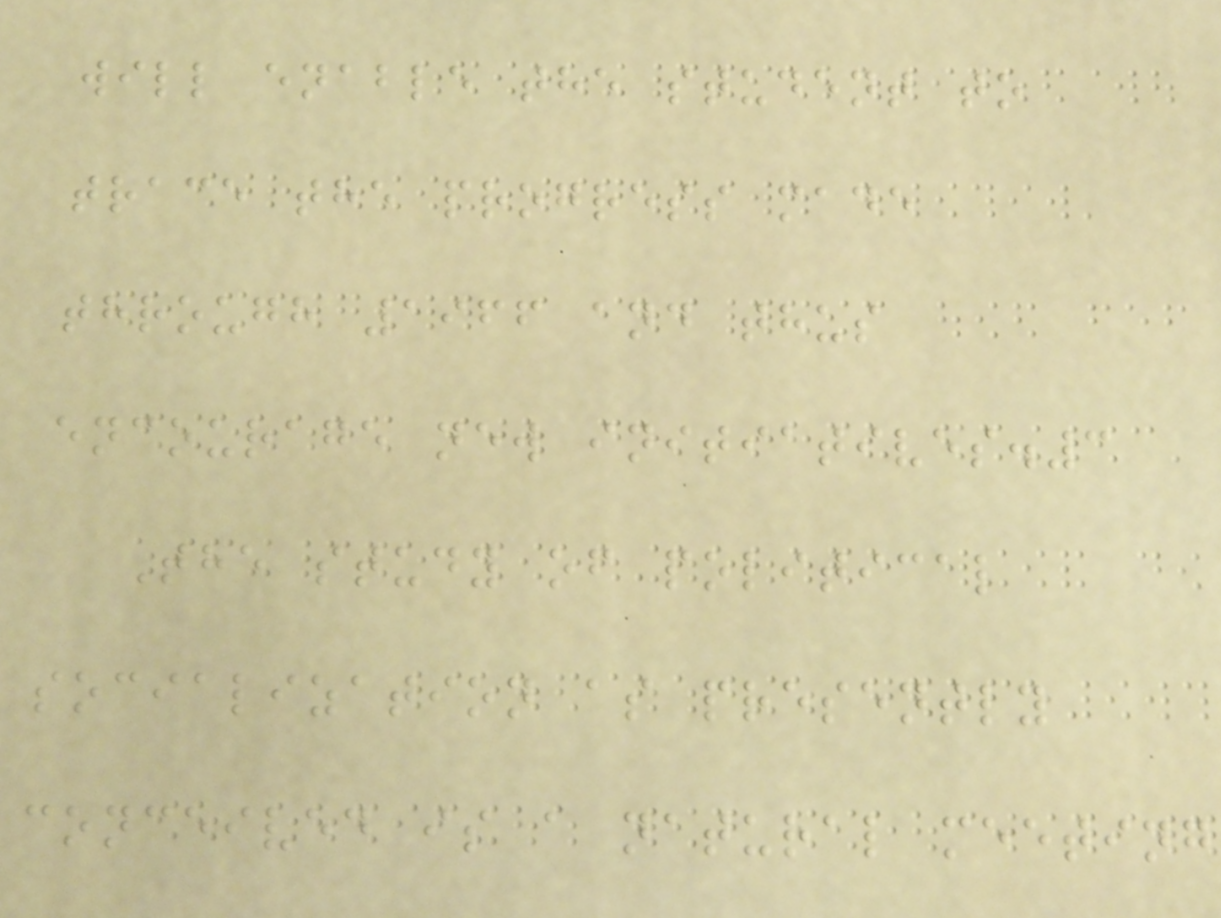will enable the student to
trace the progress made
through 1966 and thus
encourage new initiatives.3
The study of political
socialization as presently
conceived is a natural meeting
